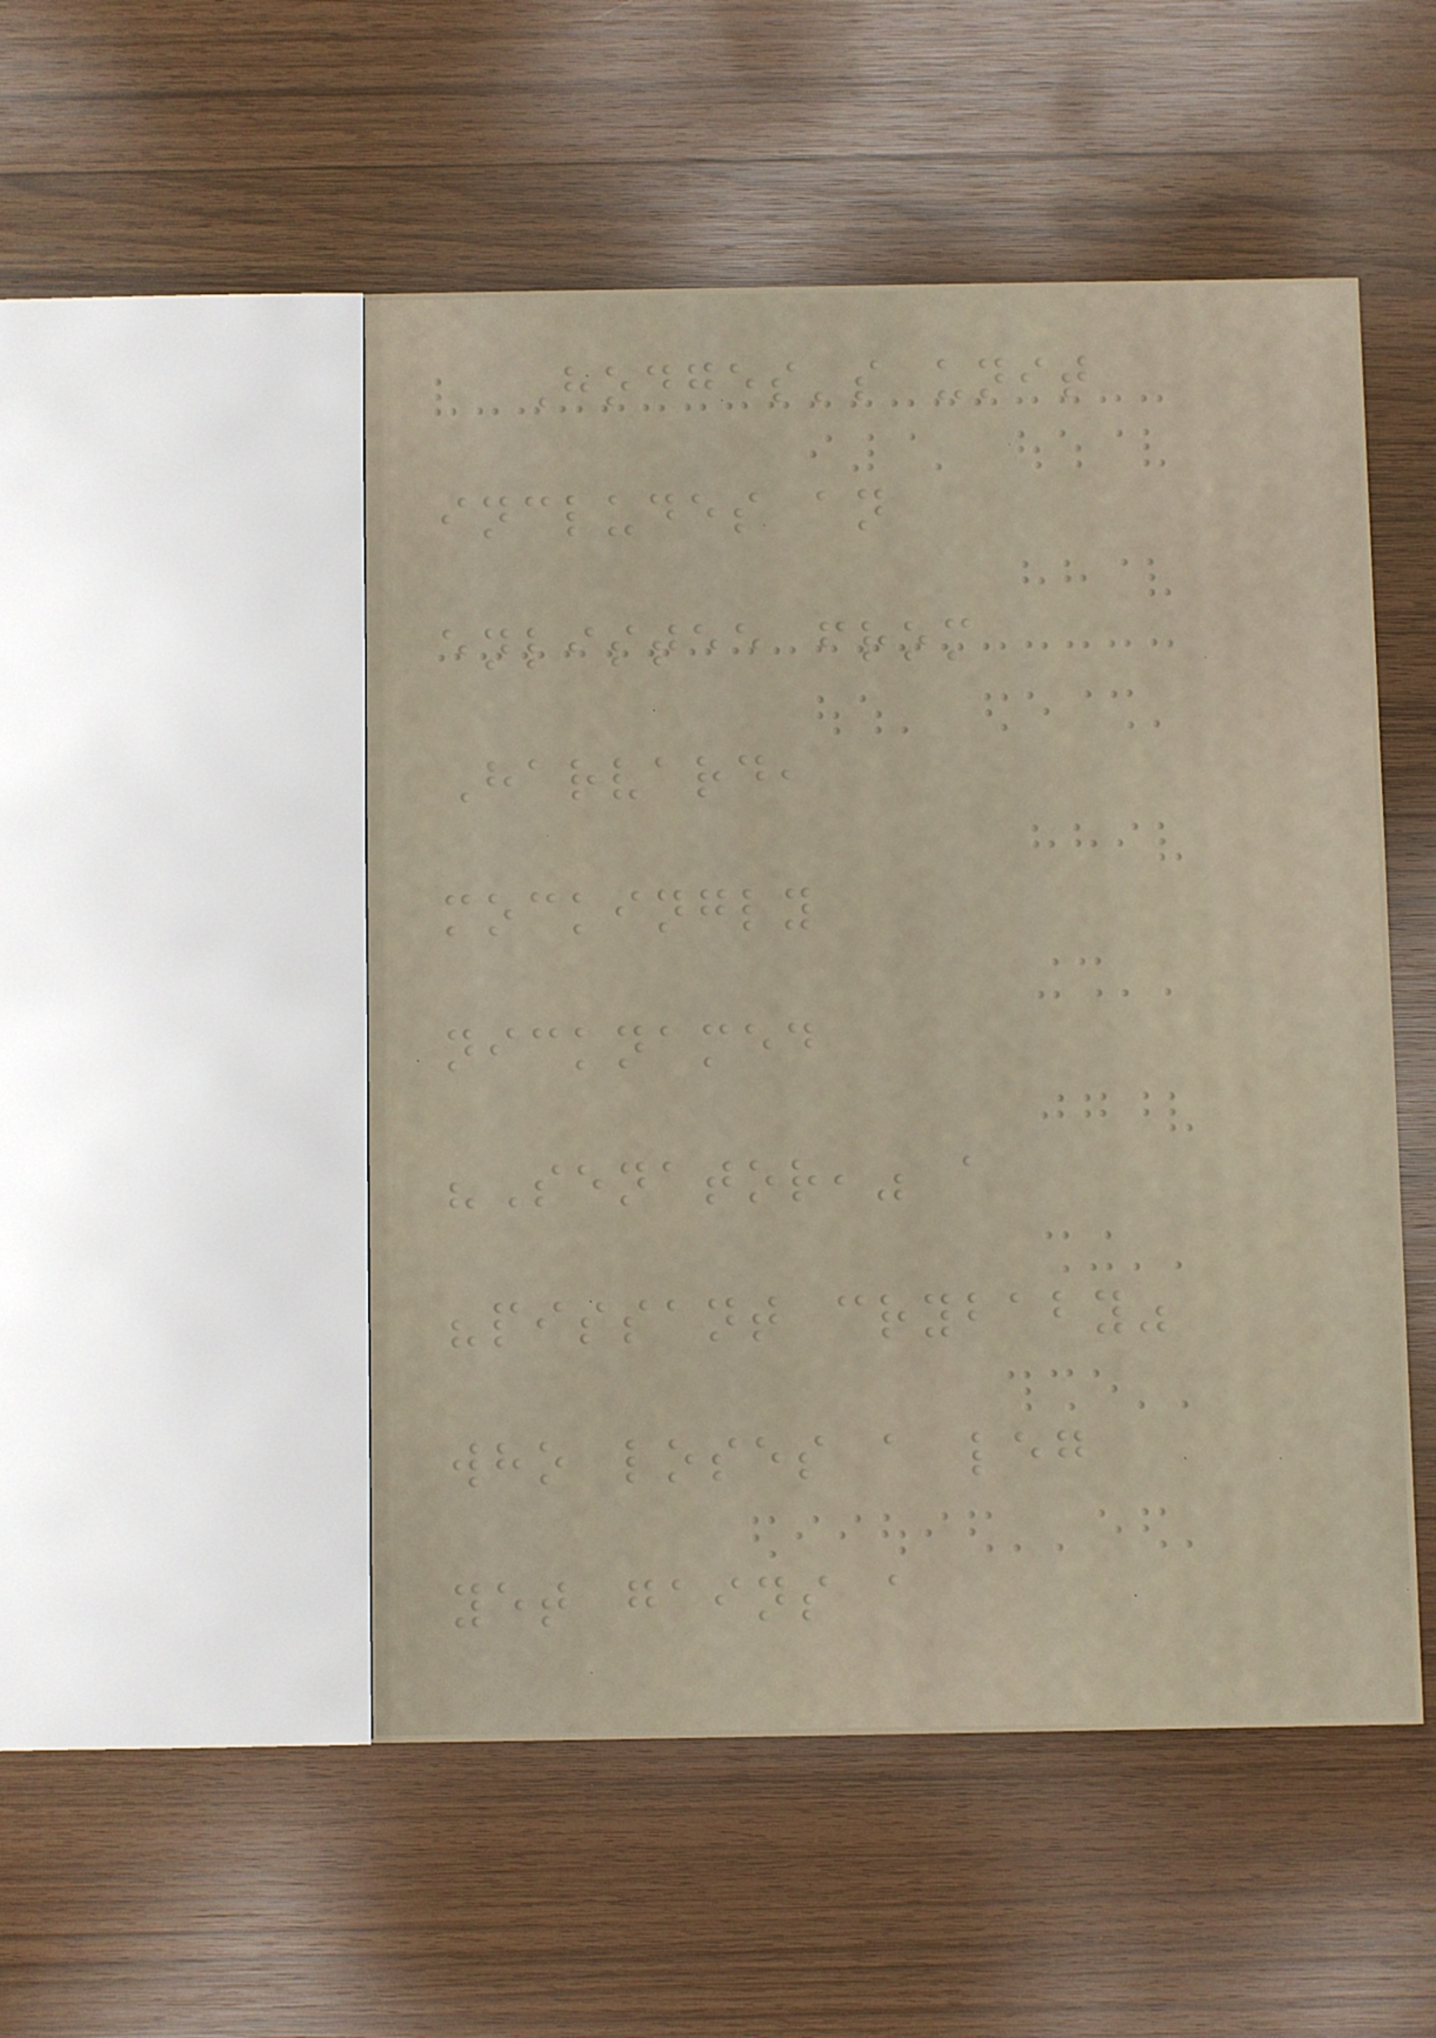Hodges's unit
includes an
enlistee from
Harvard,
mockingly
nicknamed
"Senator," a
"pissant crybaby"
who loses a leg
yet gains a
